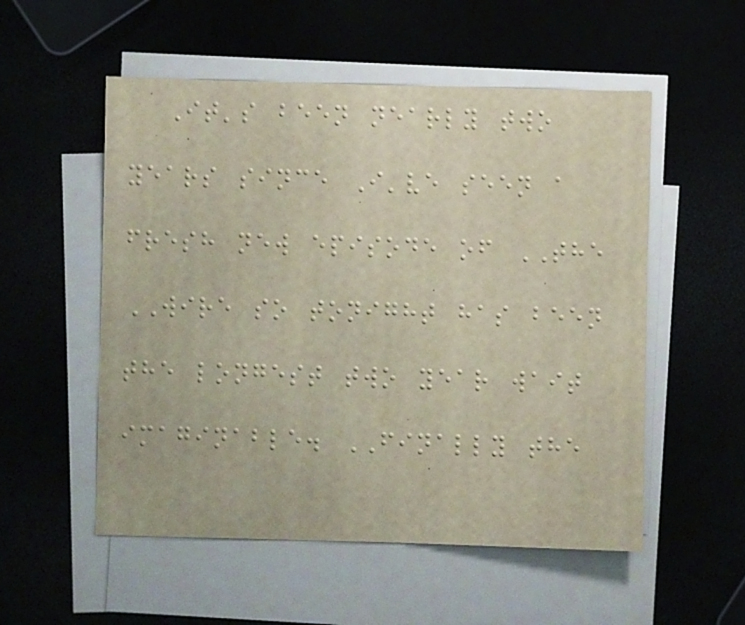It's been nearly two
years since I've seen a
fresh new episode of THE
WIRE so tonight has been
the longest two year wait
imaginable. FINALLY the
